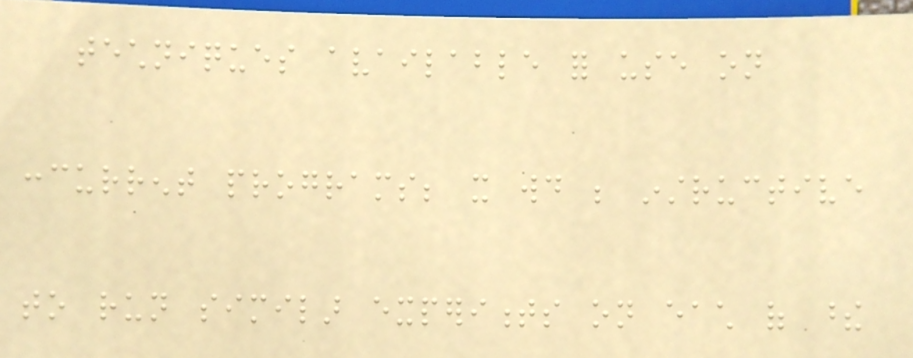techniques available for use on
concurrent programs; it would be instructive
to run similar experiments on each of these
